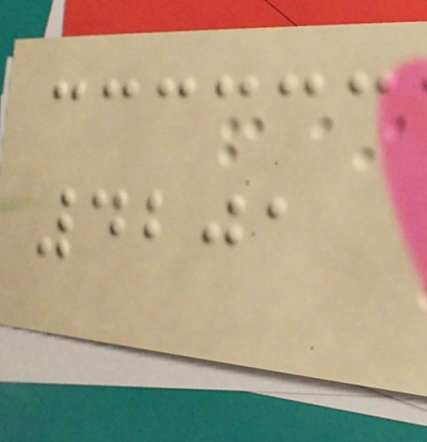4201
